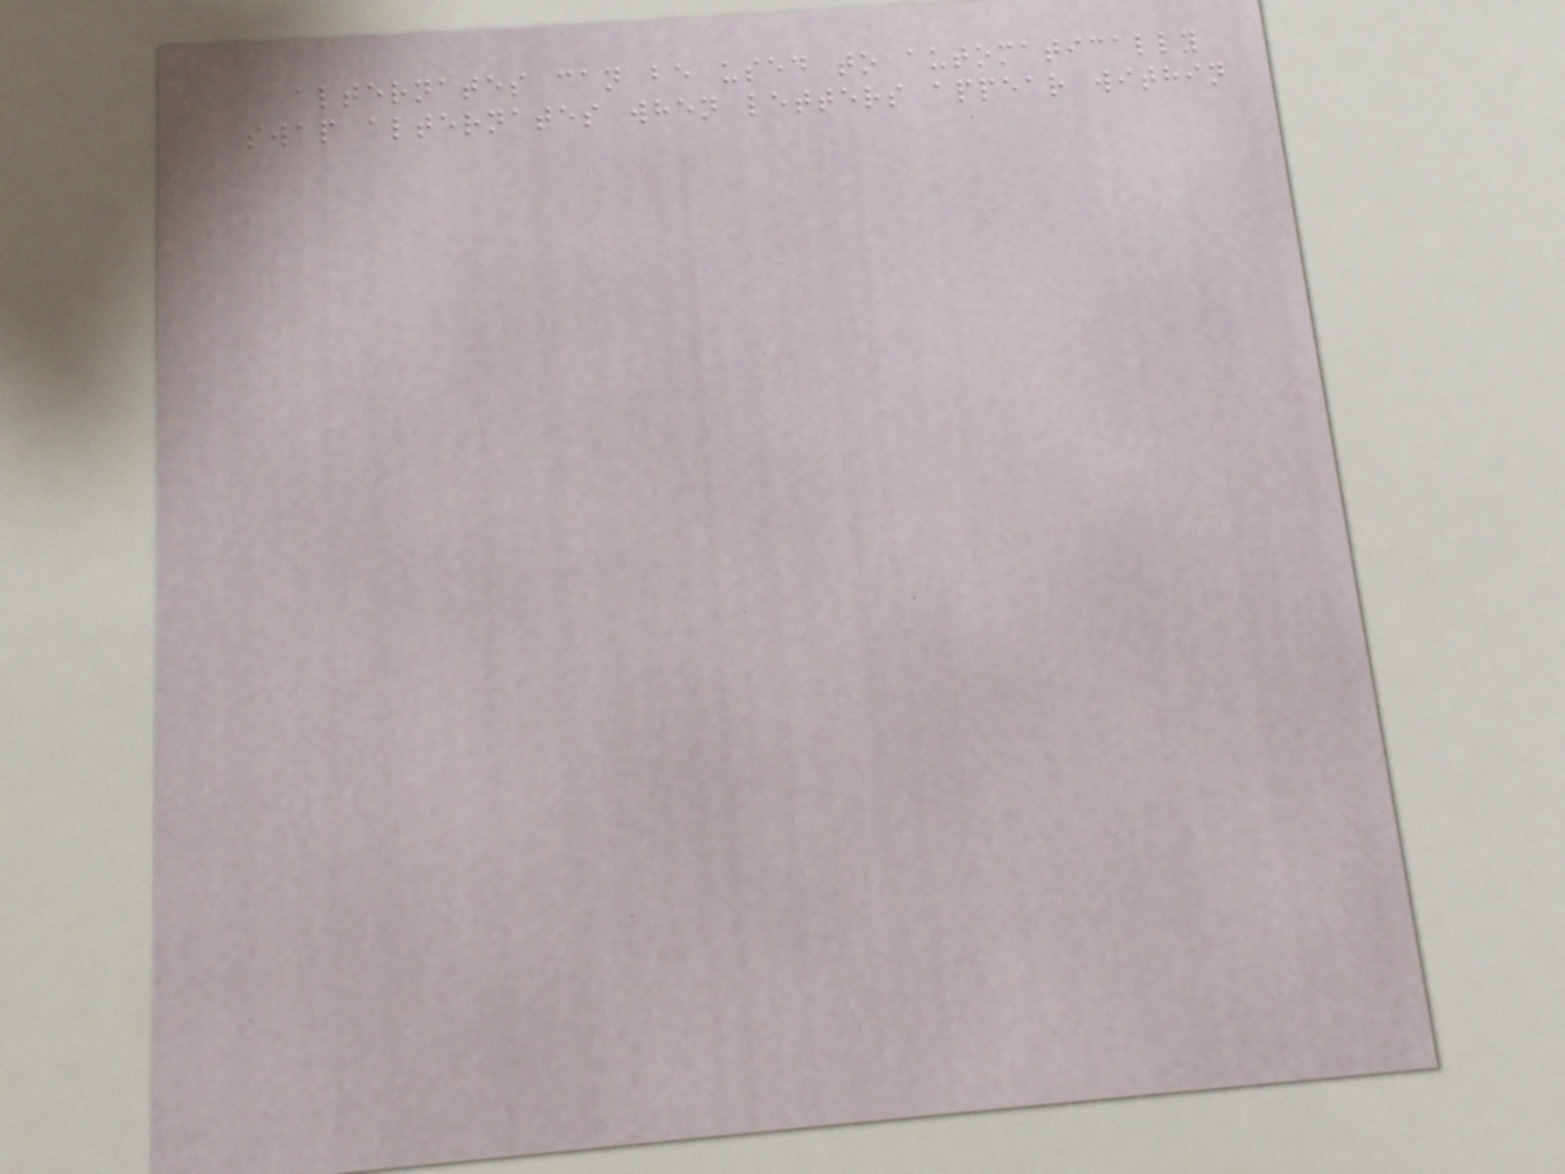alternates can be used to automatically
swap alternates when letters appear within
